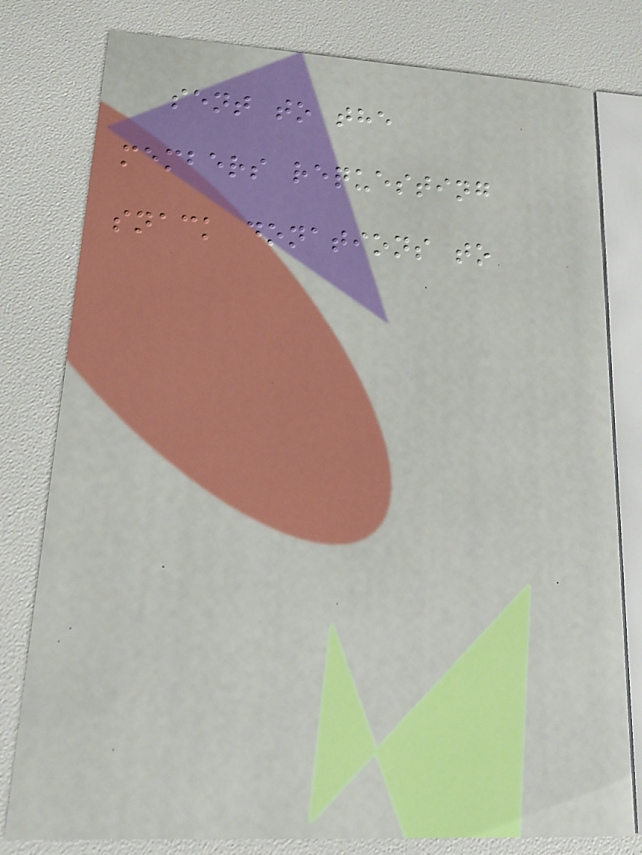sent to the
members requesting
snack donations to
